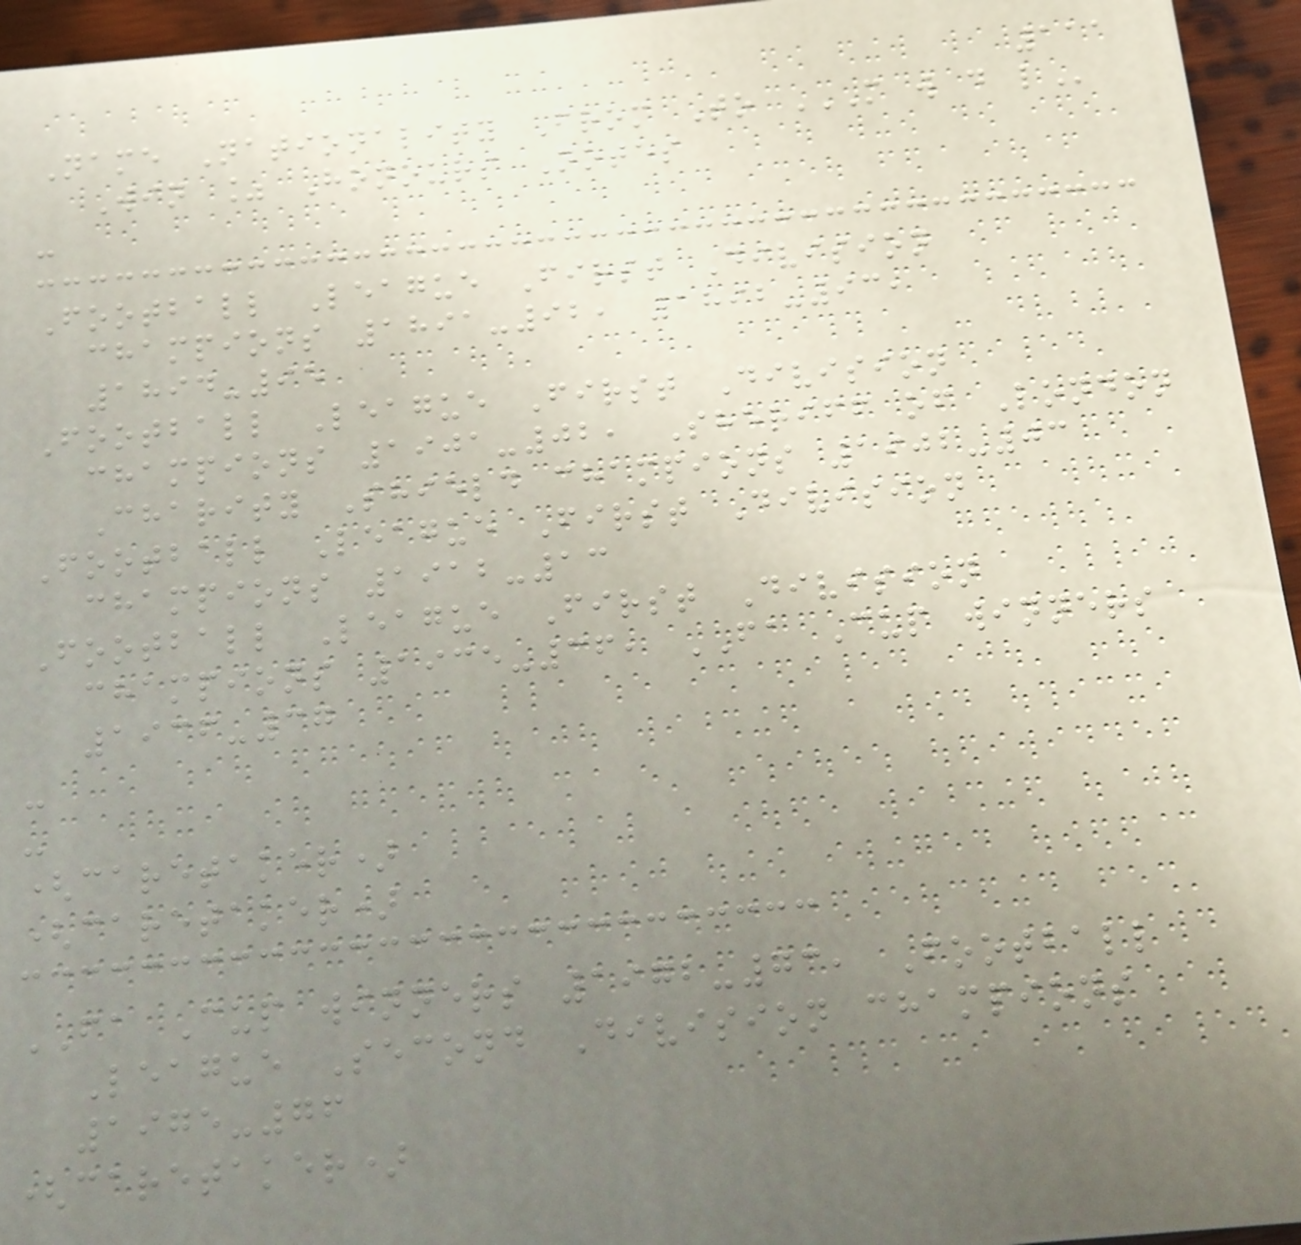111
Name Nationality From To M W D L
Win % Honours Notes
-
Football League First Division
champions 1891-92, 1892-93,
1894-95
Football League First Division
champions 1901-02, Sheriff of London
Charity Shield champions 1902-03
Football League First Division
champions 1912-13
Football League First Division
champions 1935-36, FA Cup winners
1936-37
-
-
(caretaker)
(caretaker)
FA Cup winners 1972-73, Football
League Second Division champions
1975-76
(caretaker)
